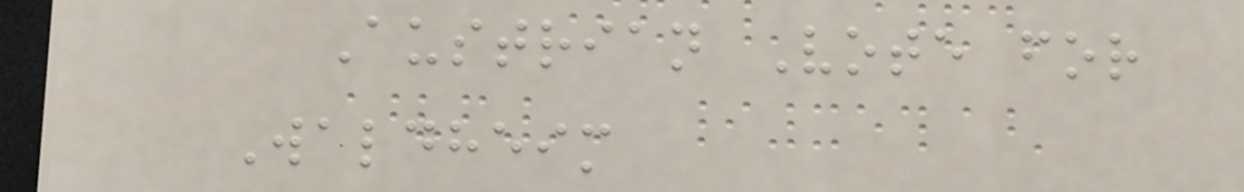Austrian Vote for
Waldheim
